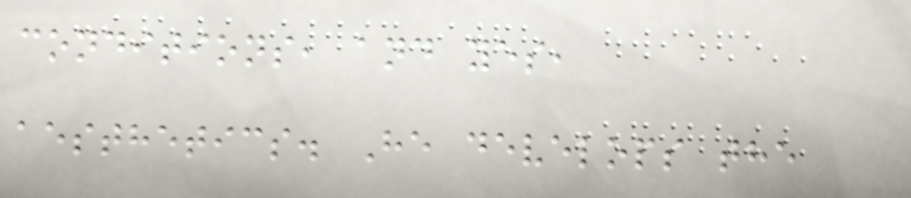conditions, and yes,
aesthetics. He develops the
